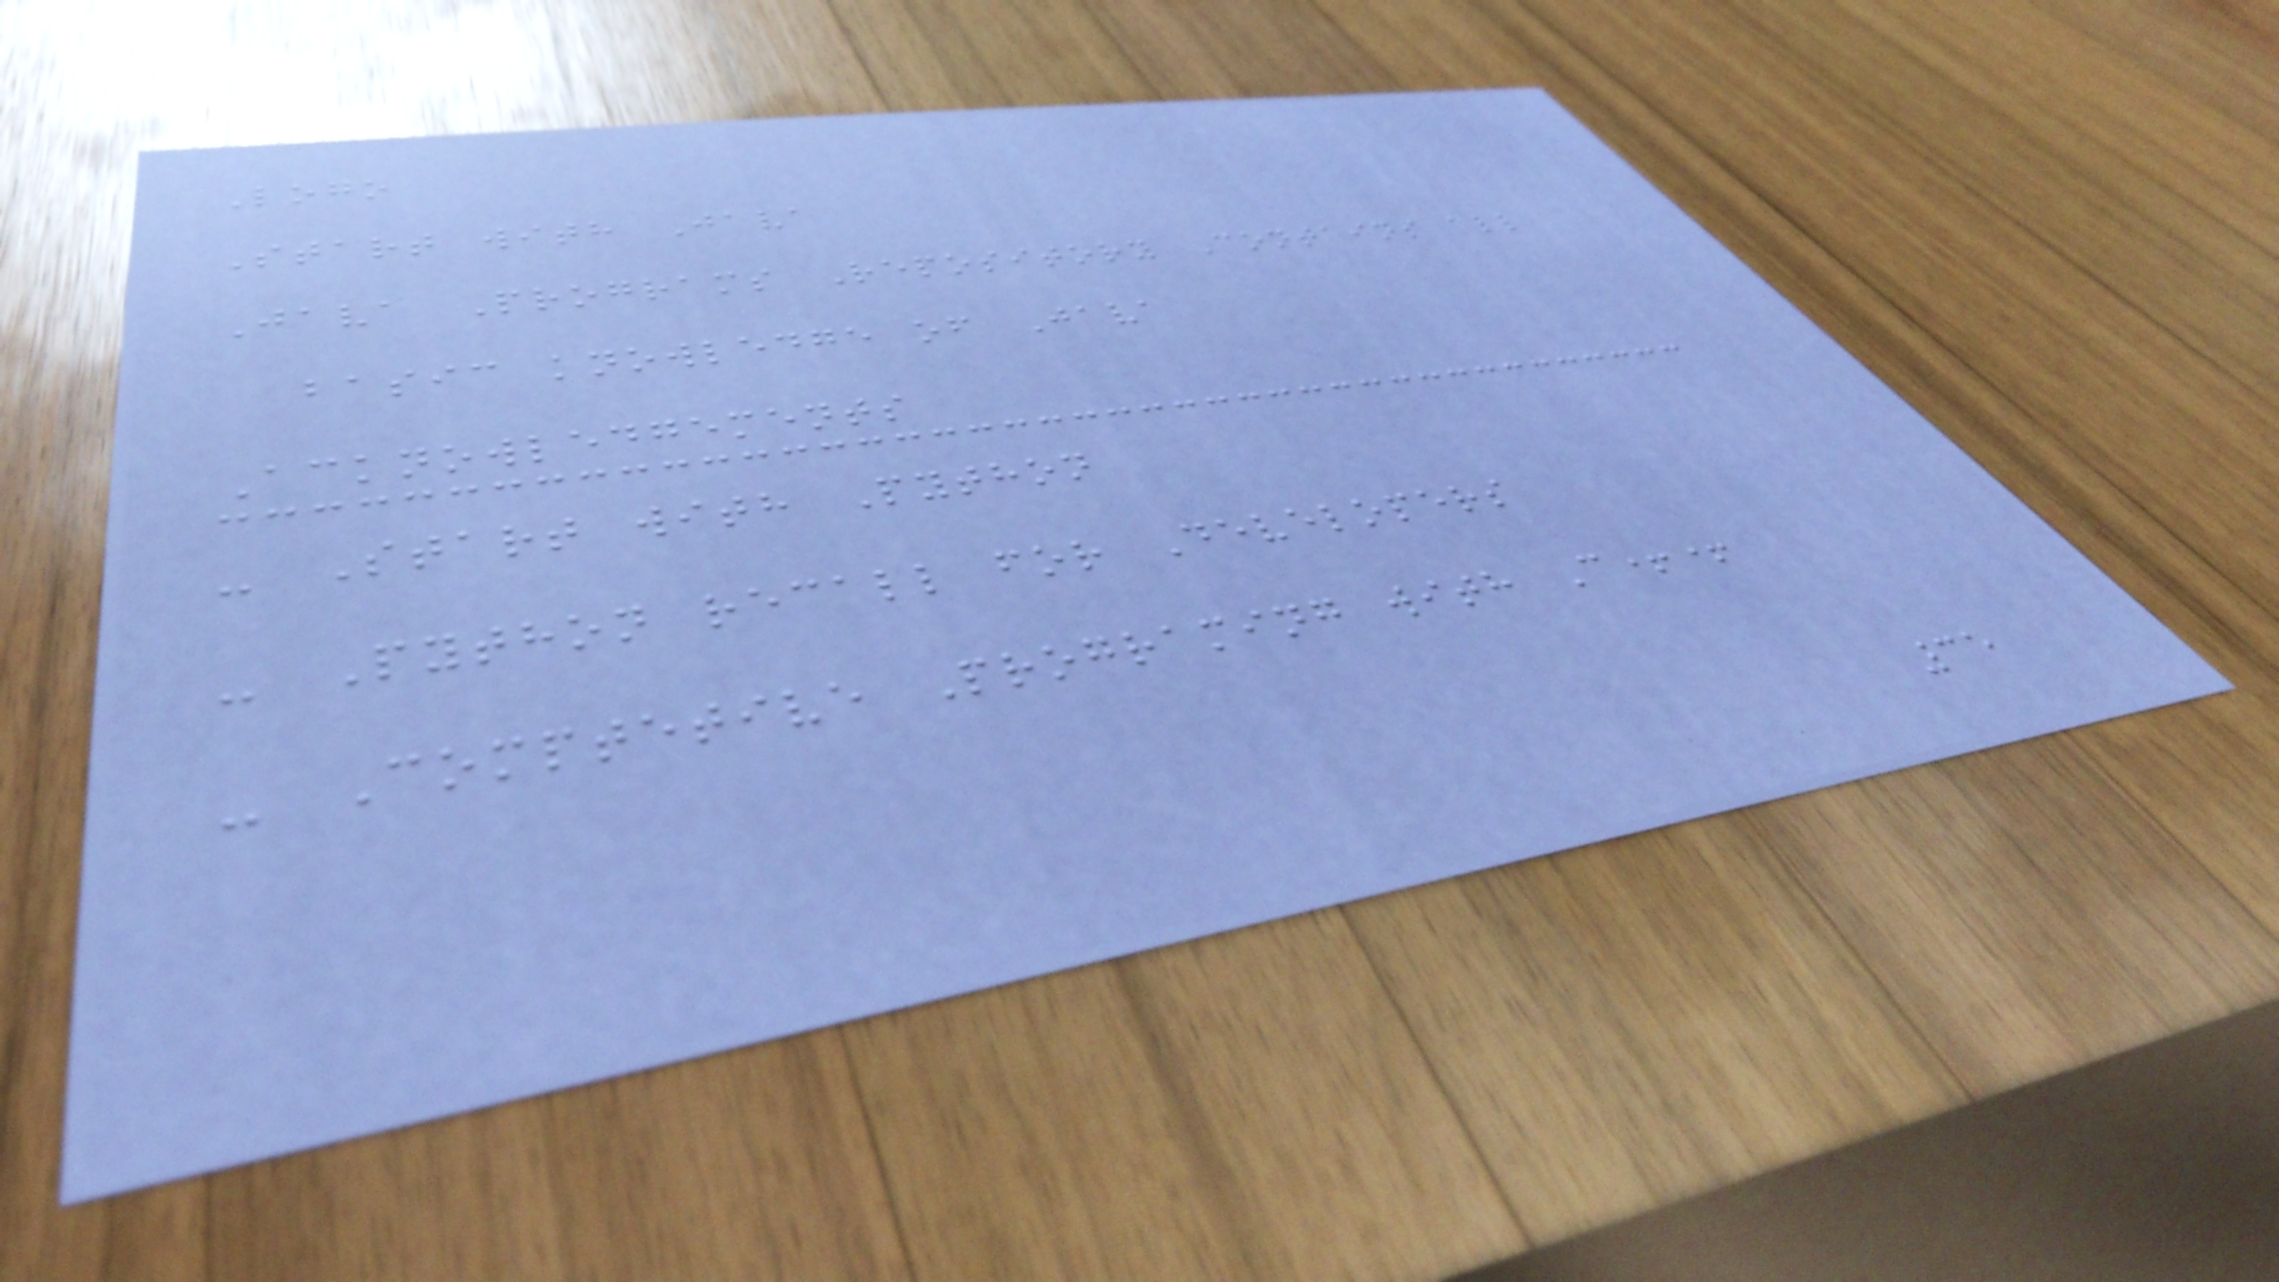Logo
Start with Java
Java Programs Repository Contains all
basic knowledge of Java
Acknowledgements
- Start with Python
- Python recall for Developers
- Comptetive Programing with C++
35
